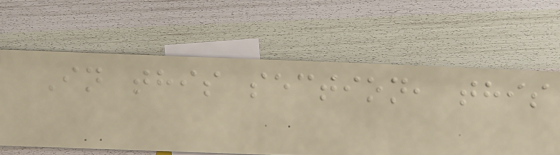In this section, this
